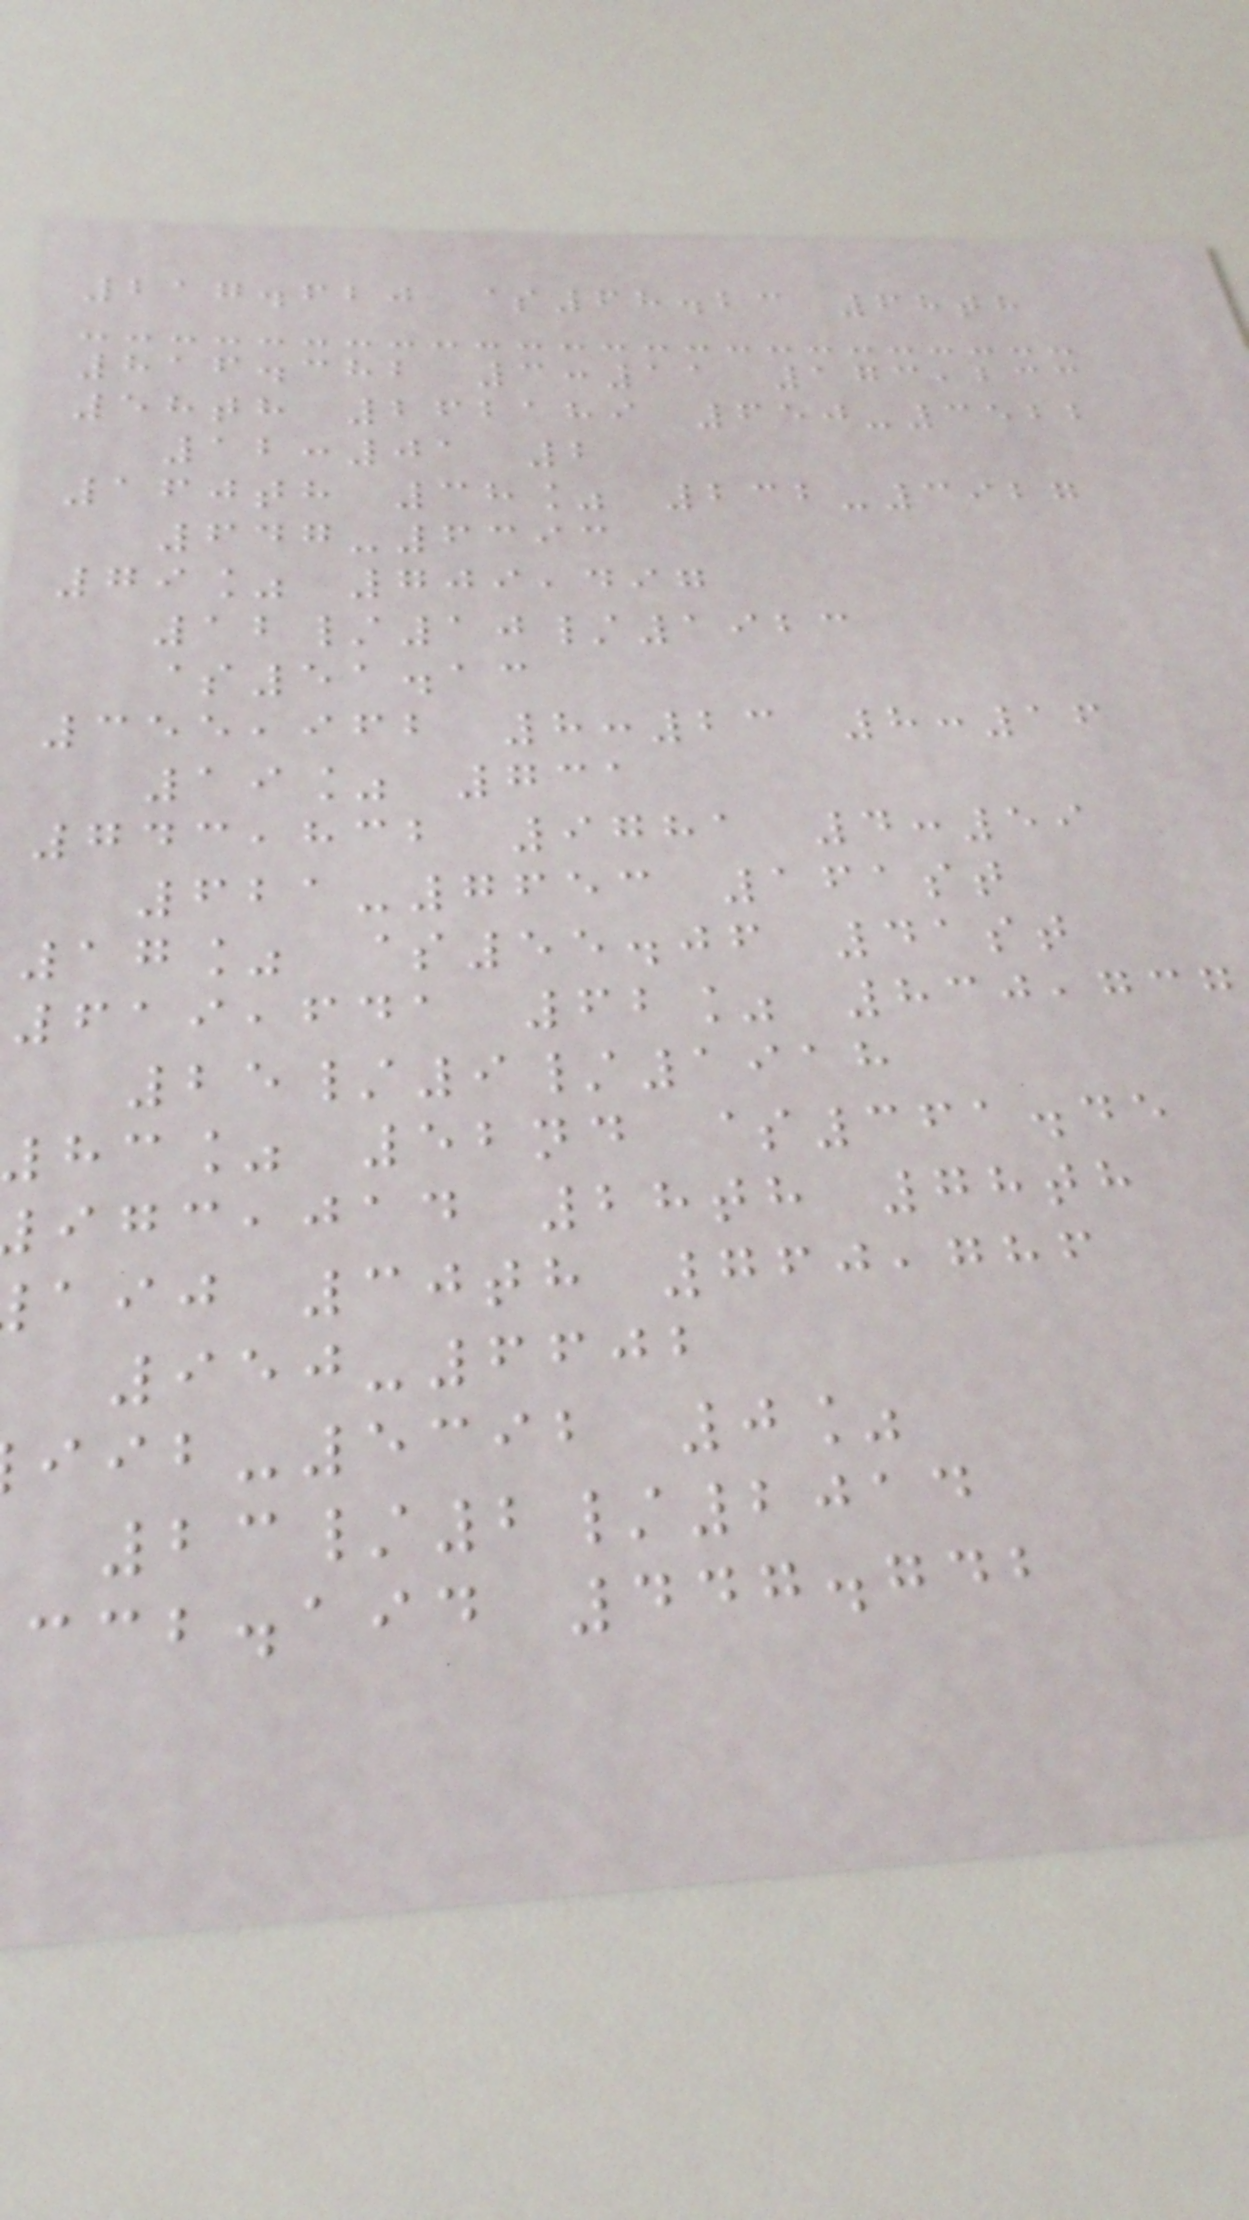217.620 $68.23 68th
816.382 3:11 173,233
58th 262189 650-3522
12:01 2
160th 38% 232-3927
647-6393
79% 709,497
12/10/1923
$51.13
355,962 8:23 8:16
19% 731
743,832 9781 4:59
621-7653 161st
17% $55.06 41st
619,641 62% 830,737
25/9/1918
83% 52nd $361.45
,jad 28th 78th
aij 30th 760,786
950-6602
-5392 0%
23/2/2014
ccb.aid 447.742
